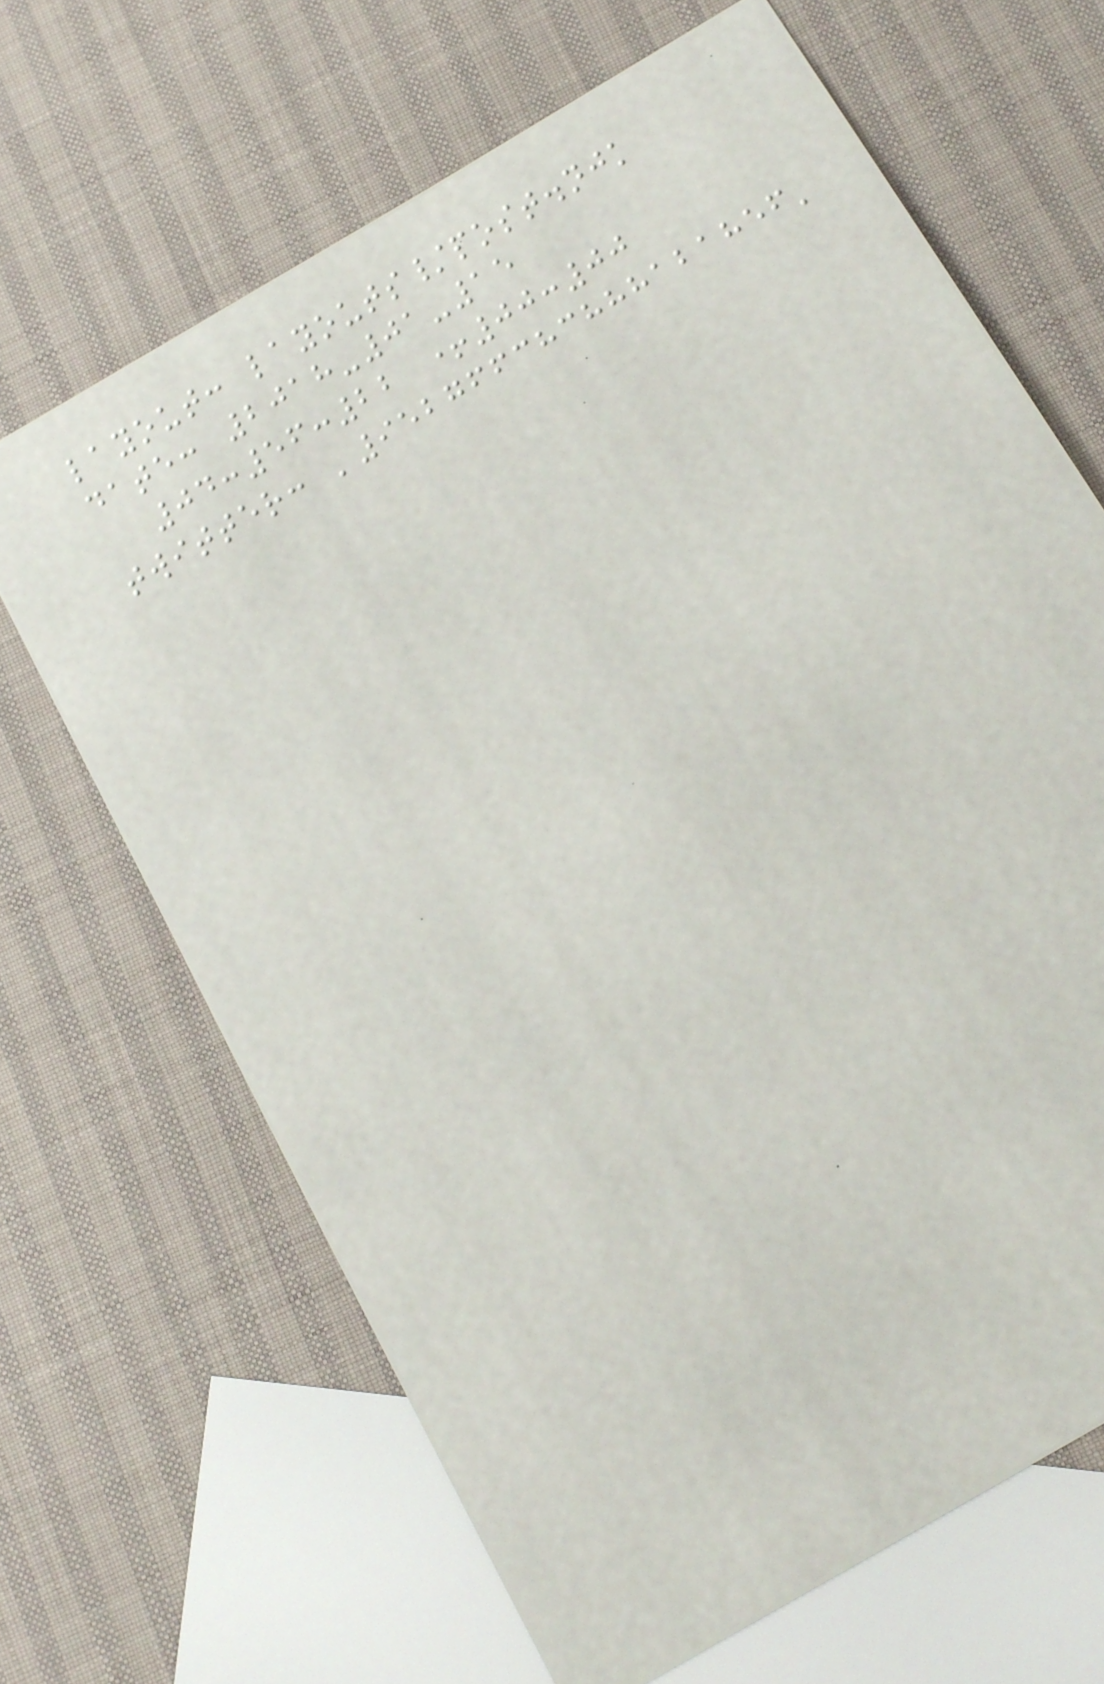layout: layouts/post.njk
date: 2018-01-15
04:56:22 +00:00
twitter: '952766383888121856'
